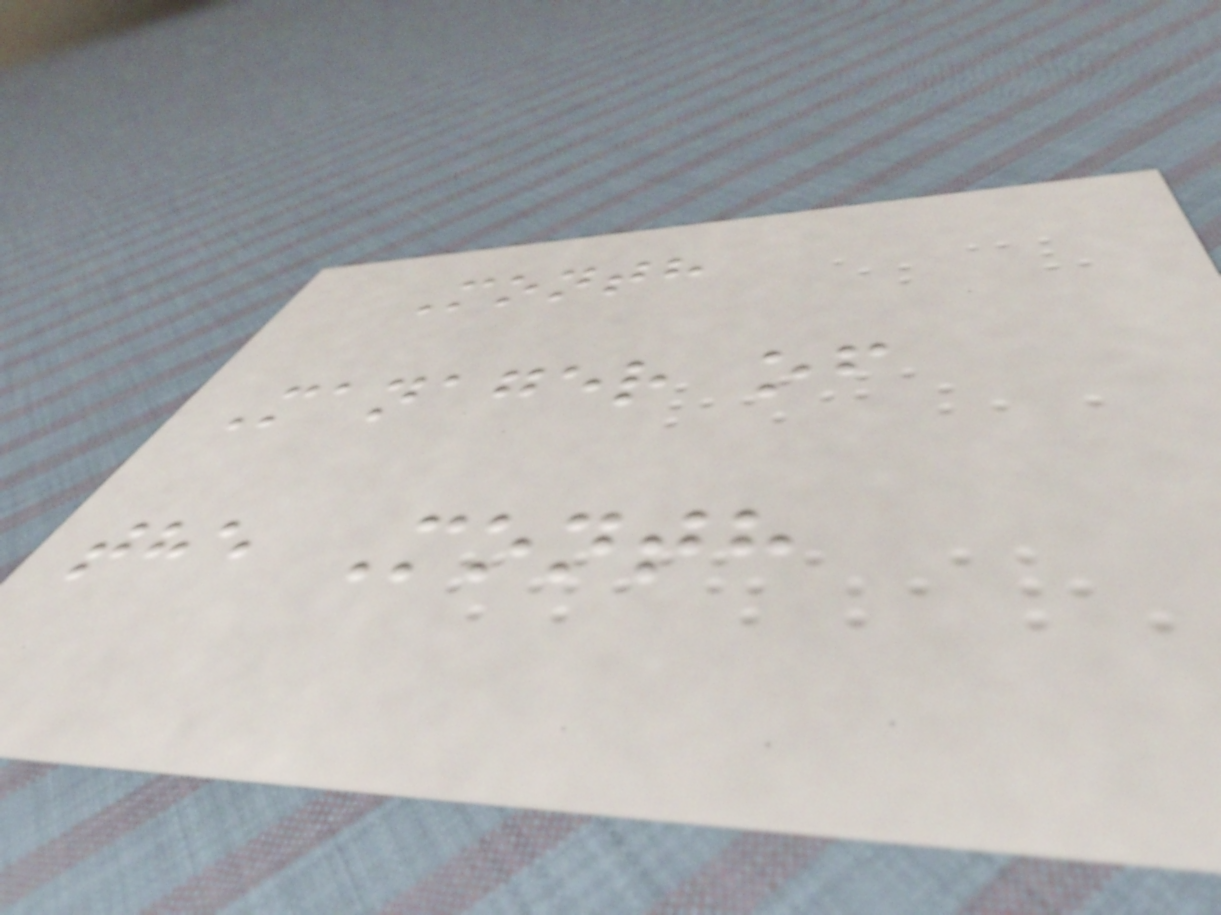Month
Manager of
the Month
